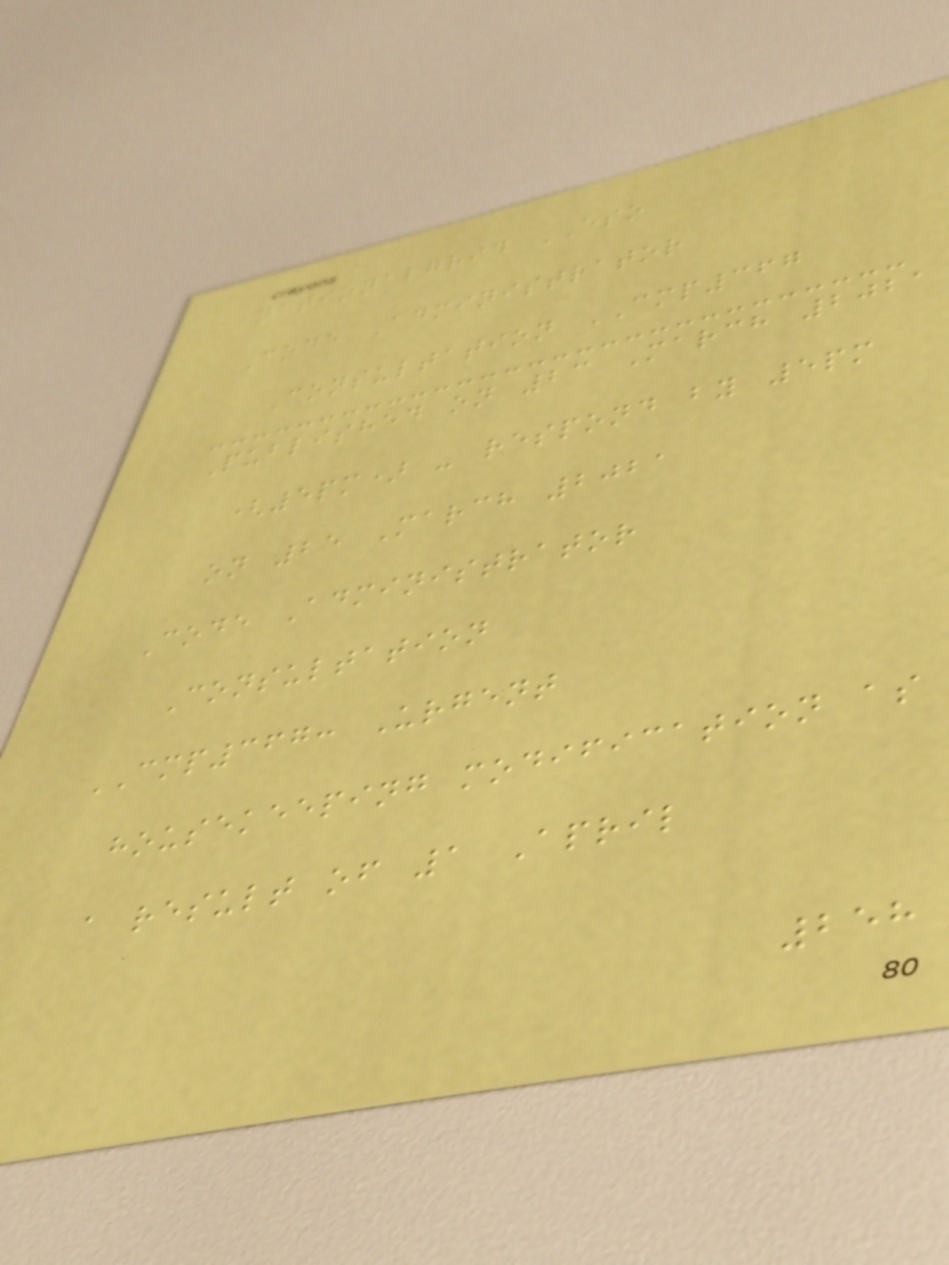nationalgrid ESO
Code Administrator
Consultation CMP367
Published on 23 March 2021
(5pm) - respond by 5pm
on 25 March 2021
Code Administrator
Consultation
CMP367: Urgent
housekeeping modification as
a result of 1 April
258
